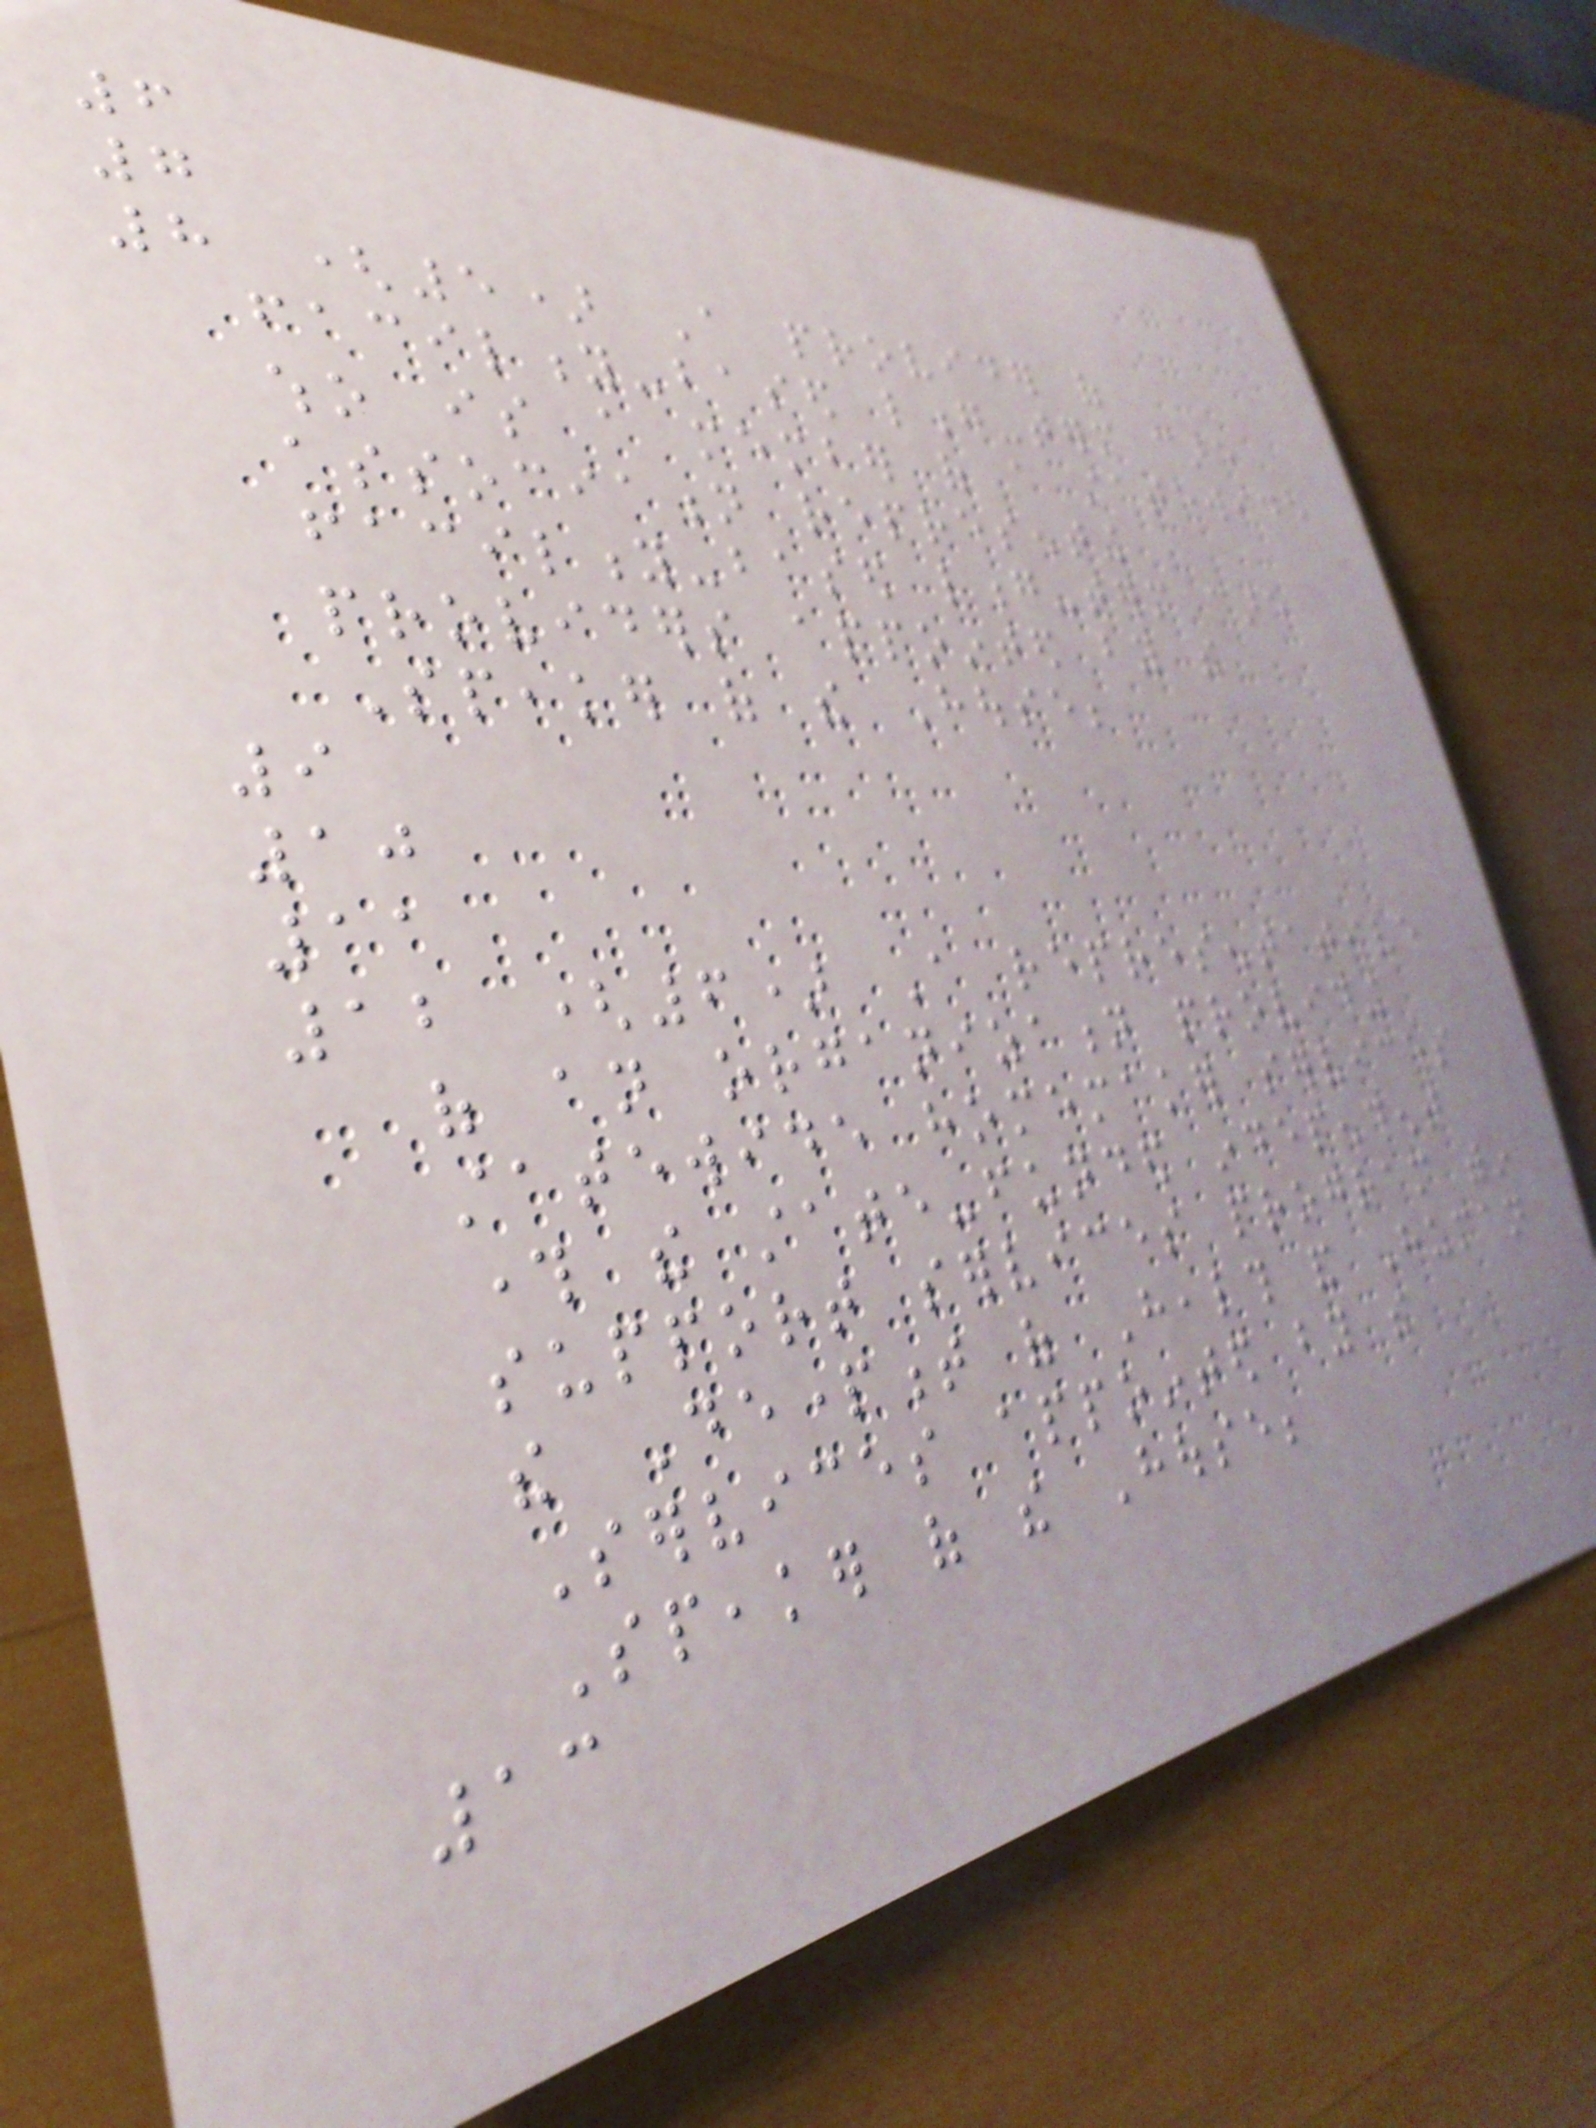6
7
8 (5) A provider of
facility-based long-term care
who is a member of a statewide
association representing
facility-based long-term care
providers appointed by the
Speaker of the House;
9
10
11
12 (6) A representative
of an organization providing
statewide homemaker services
through the state-funded independent
support services program within
the Department of Health and Human
Services appointed by the
Speaker of the House;
13
